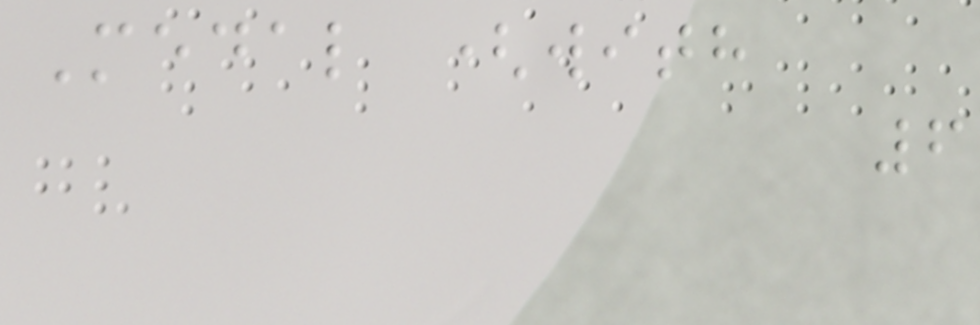Medal (with
6
